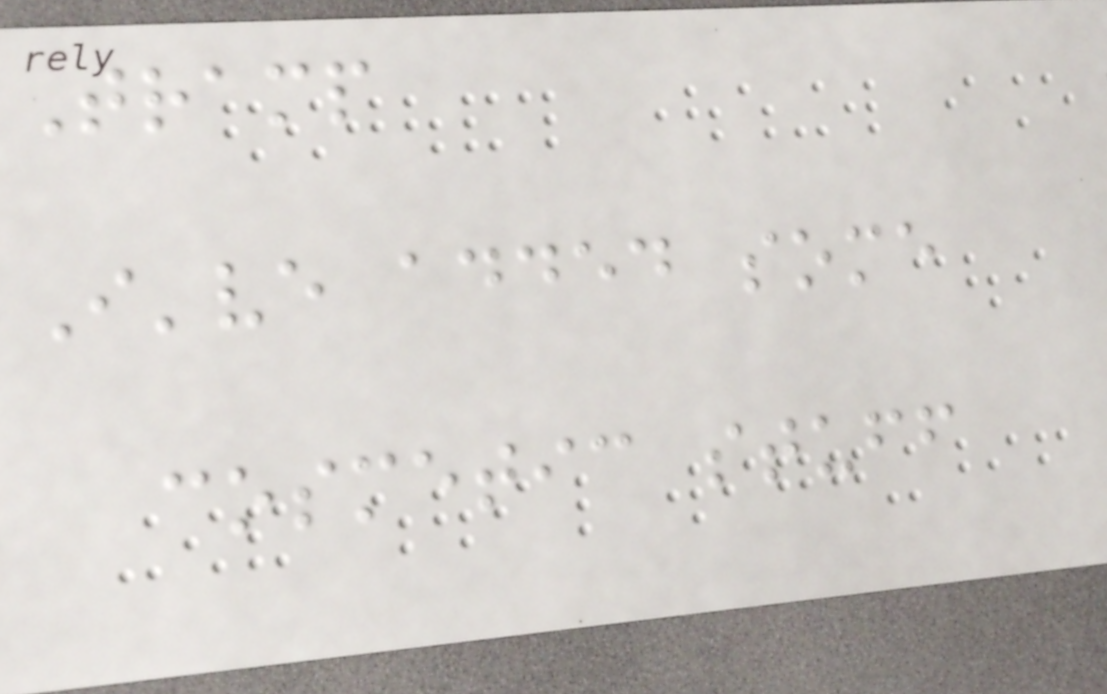Tramp
I've added some
cosmetic stuff
